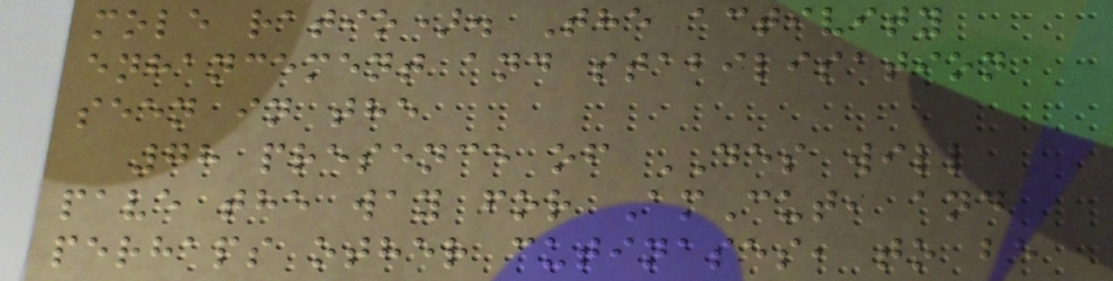mole ratio). The activity
enhancement and stabilisation
seen in the
78 presence of DES will
pave the way for AmCut, and
perhaps other cutinases, to be
